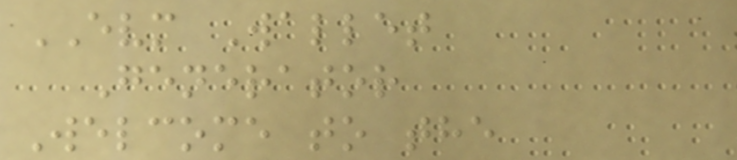EVM Wallet
Generator
Welcome to the
